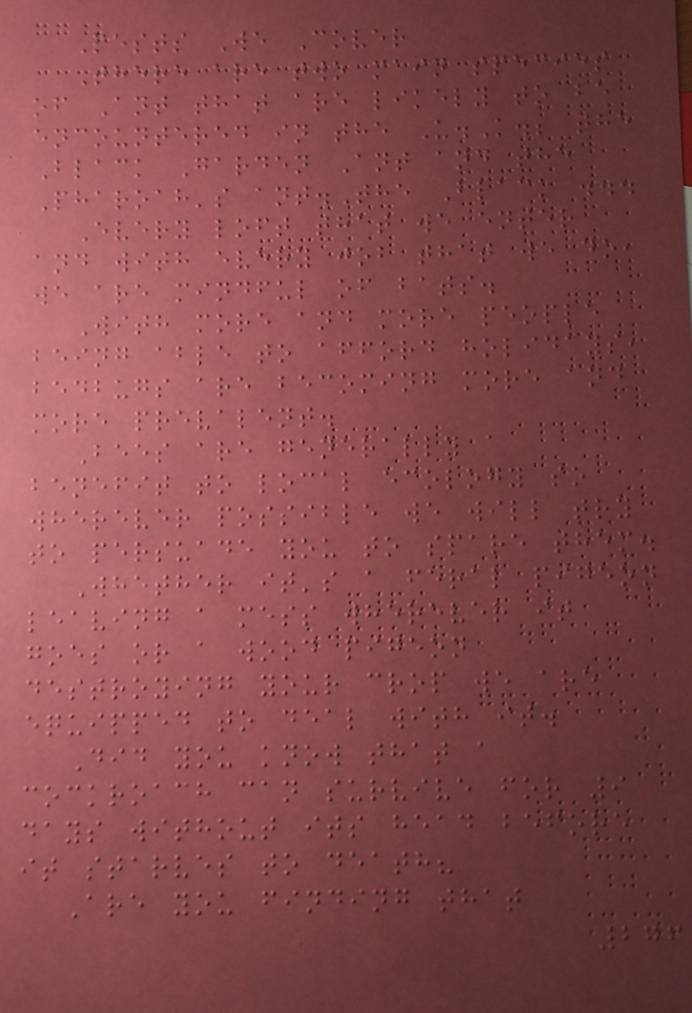Pests We Cover
There are two main species
of Ant that are likely to be
encountered in the U.K.; the
Black Garden Ant and the
Pharoah's ant.The Black ...
Every loft that we enter
and with every job that we do,
we are mindful of bats.
With more and more people
being able to afford holidays,
bedbugs are becoming more and
more prevalent.
Bees are generally a
benefit to local ecology so
wherever possible we will try
to persuade you to spare them.
Whether it's a feral pigeon
leaving a mess wherever it
goes or a wood pigeon
destroying your crop we are
equipped to deal with it.
Did you know that a
cockroach can survive for 9
days without its head before
it starves to death?
Are you finding that
276
